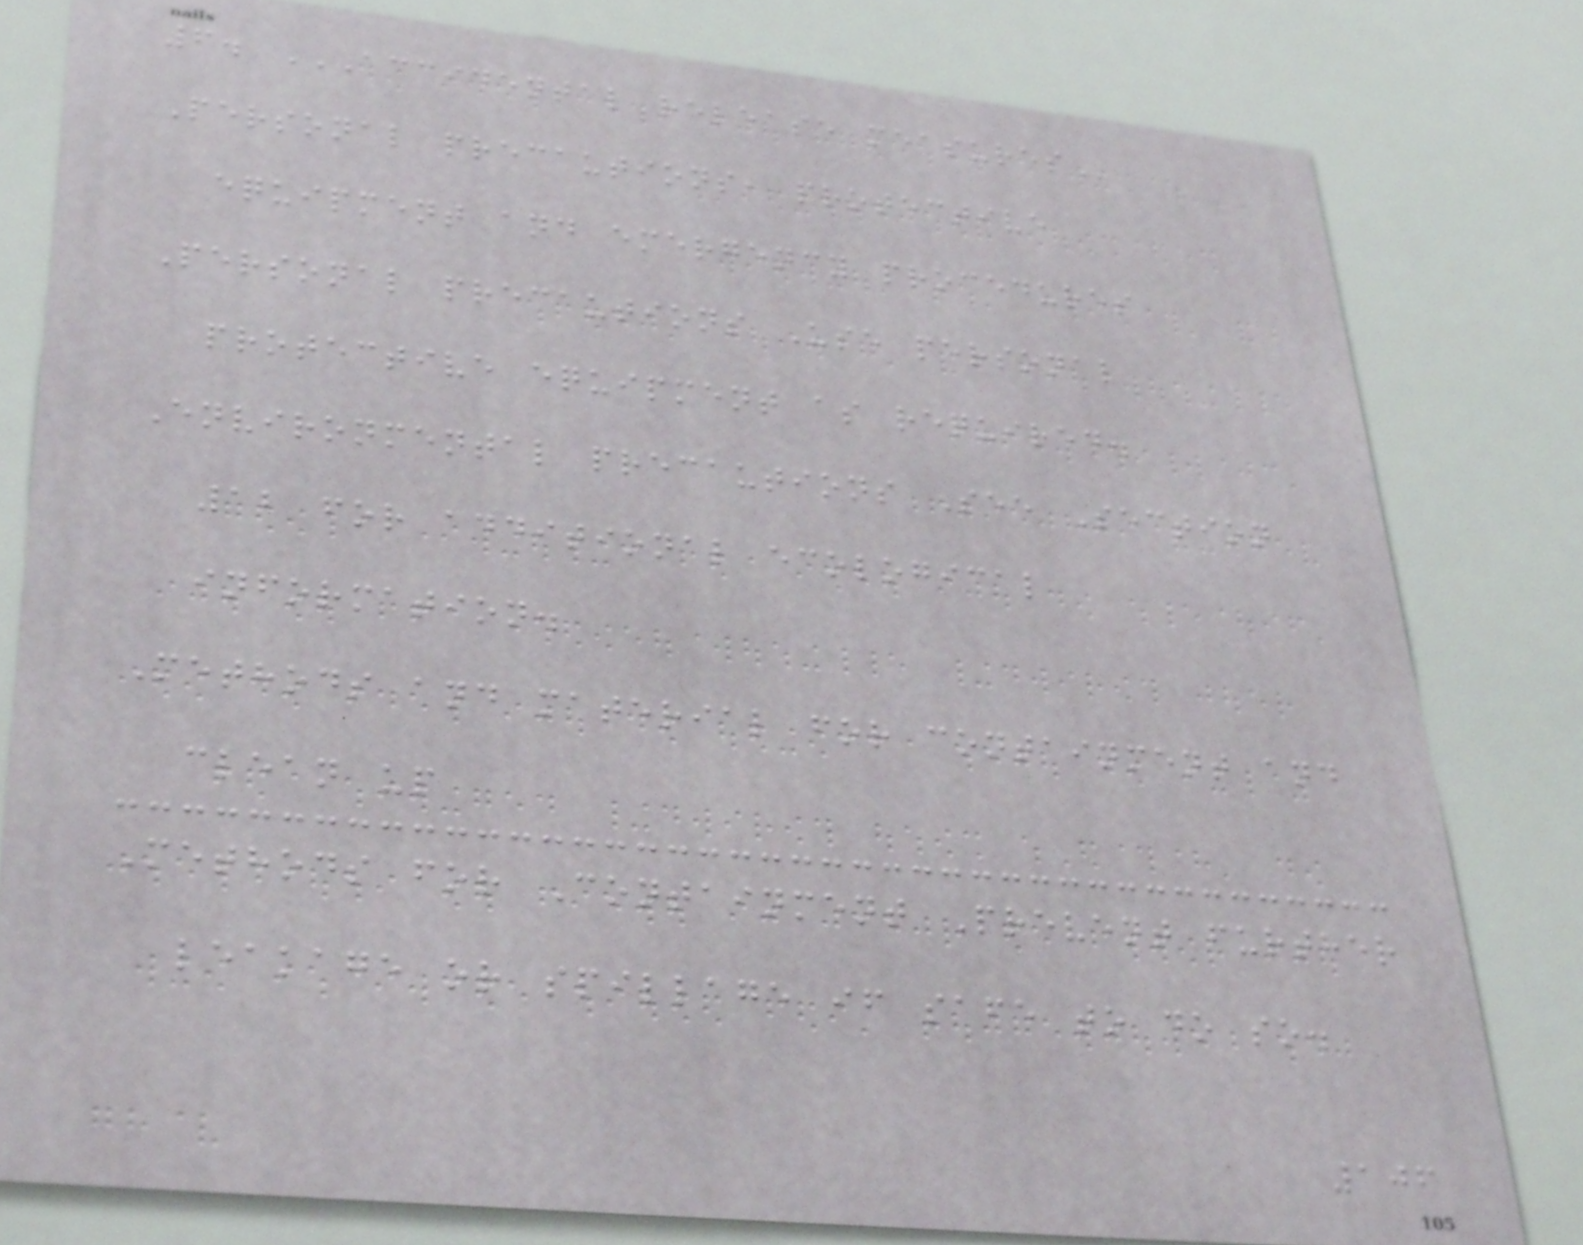6. ACCIDENTAL RELEASE MEASURES
Personal precautions, protective
equipment and emergency procedures
Personal precautions Use personal
protective equipment as required.
Environmental precautions See Section
12 for additional ecological
information.
Methods and material for containment and
clean up
Methods for Containment Prevent further
leakage or spillage if safe to do so.
106
